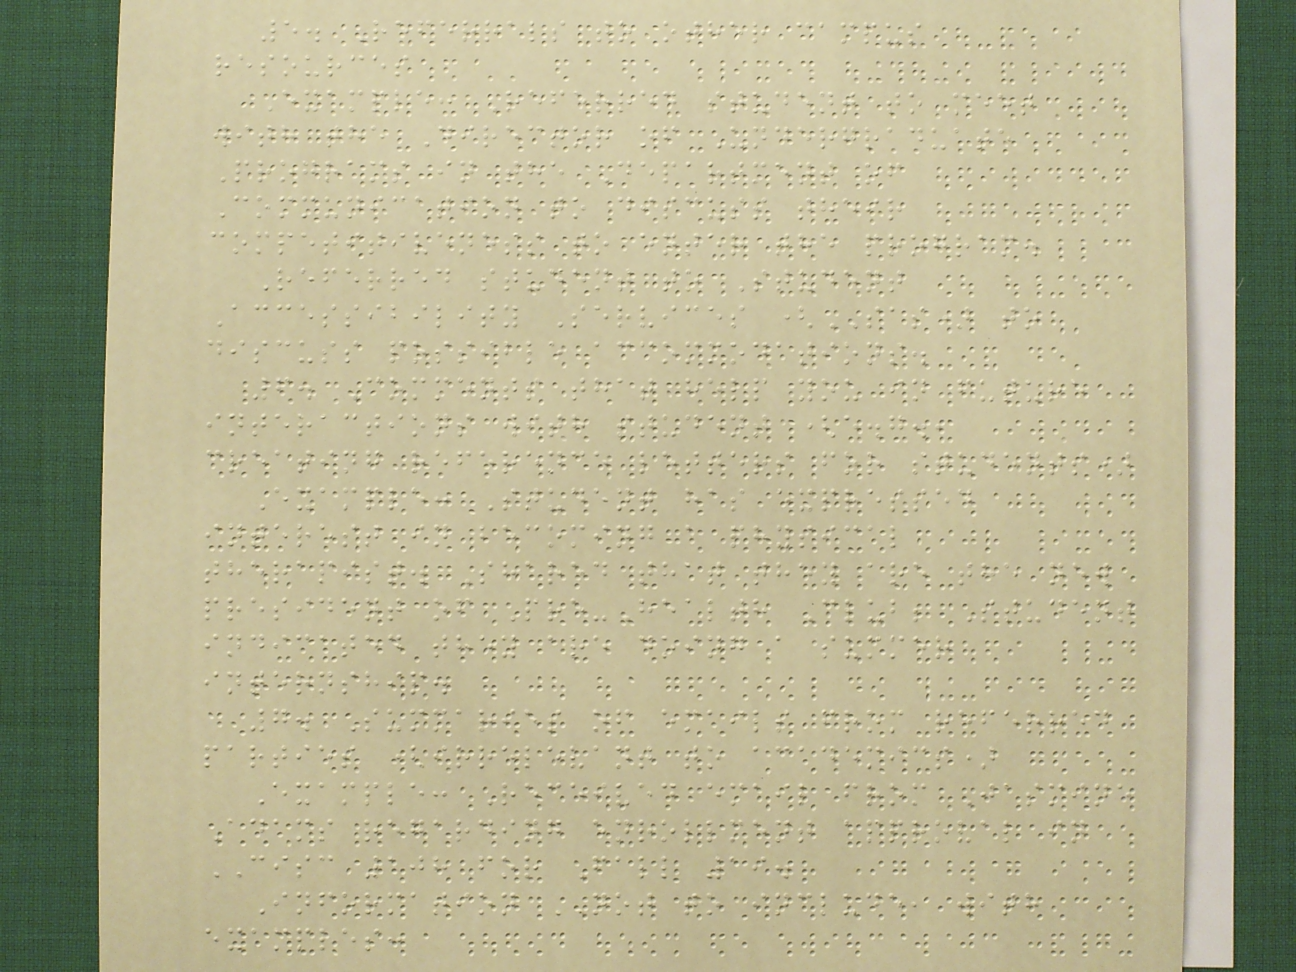5. Referrals to other campus
resources
Example: Referred student to meet
with the Director of Undergraduate
Programs in the Department of
Communication to discuss their
competitiveness to enter the program.
Referred student to Student
Accessibility Services (SAS) to
discuss possible accommodations.
6. Comments that help you in future
interactions with student (e.g.,
creating reference letters for students)
Example: Student has expressed
interest in becoming a physical
therapist. Shared that they are the new
president of Pre-Health Club; Student
indicated they are doing a summer
internship.
7. Summaries of emails from referred
parties (irrelevant to academics)
Example: Received email from Jasmine
Adams regarding enrollment approval in
CISC 108 for Fall 19.
Information NOT to include, with
examples:
